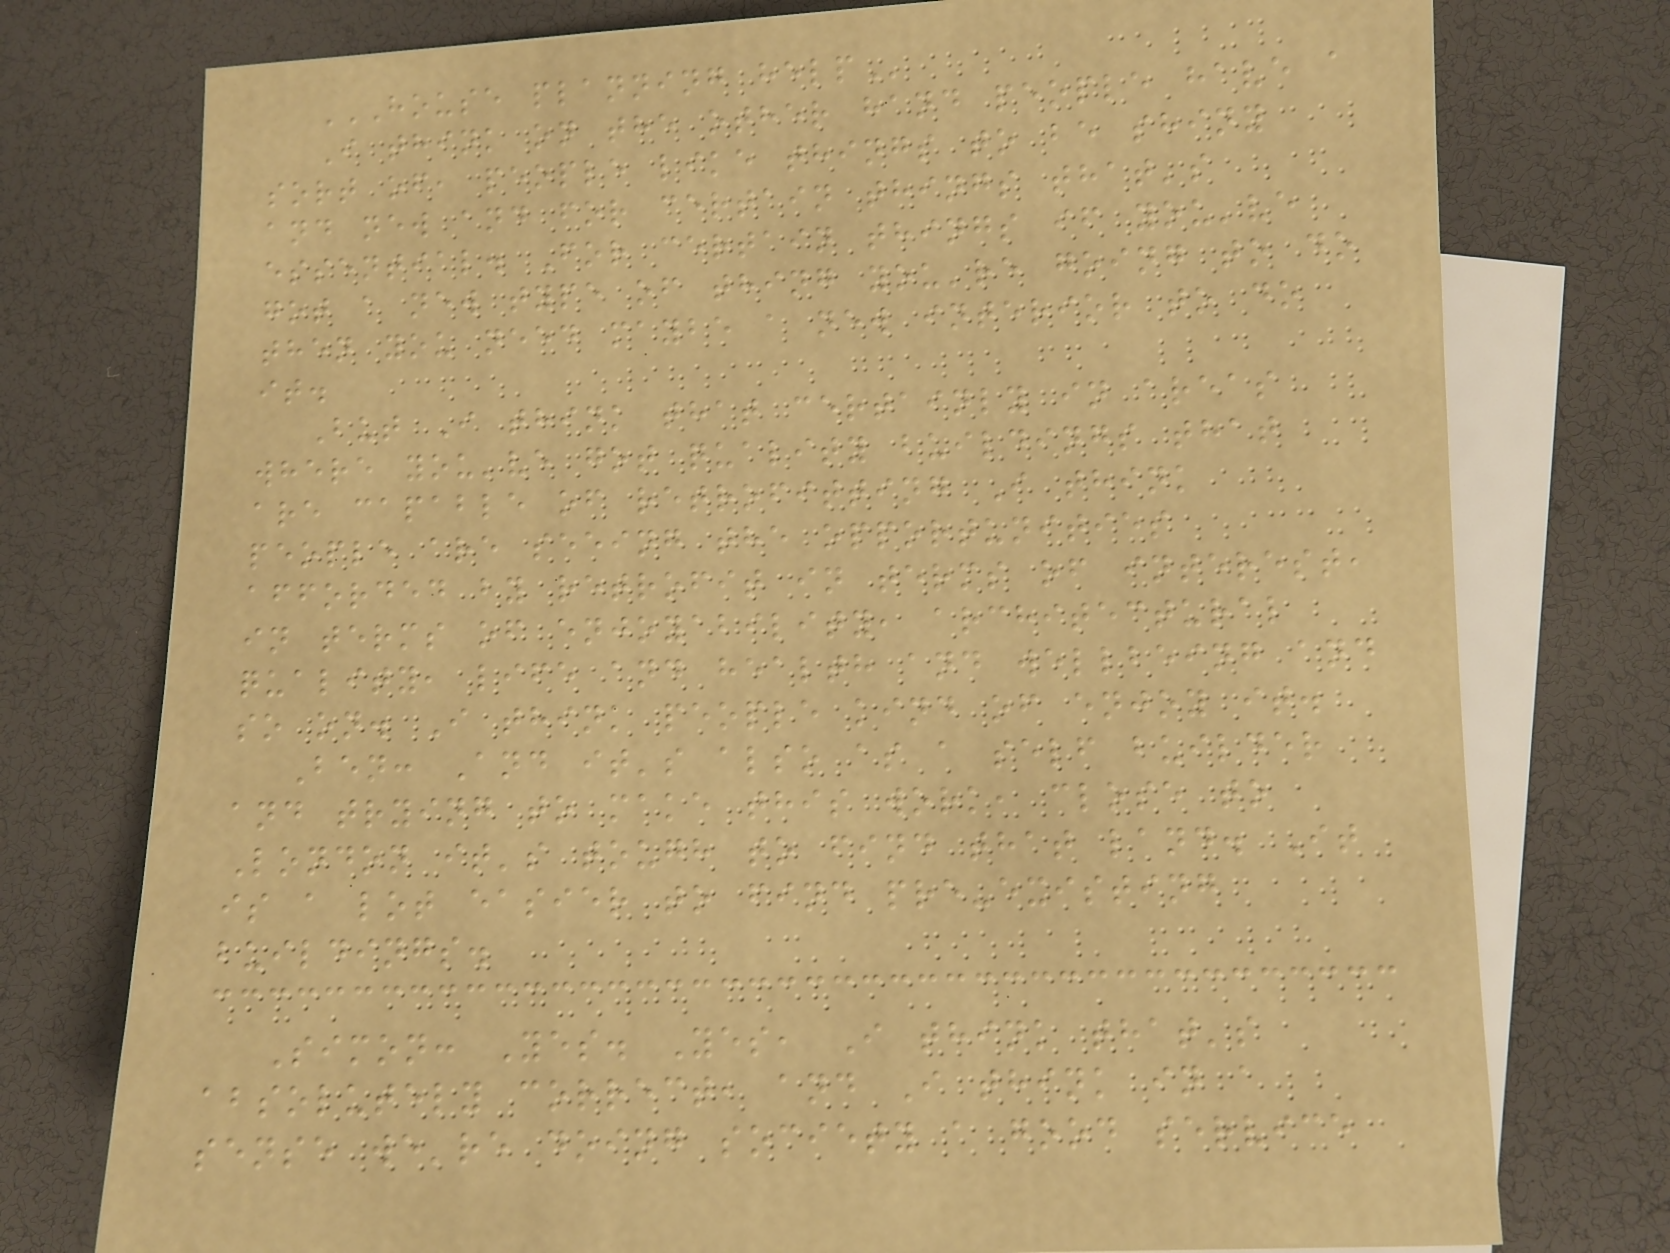HOUSE PLANNING HELP
I think on the other hand people have a
sort of, people like things to be shiny
and new and for certain things that's
essential. For certain things if you've
got a new type of thing you're going to do
then you need maybe a new interior to do
it.
But I think that certainly in areas
where you've got quality buildings that
are capable of retrofitting I think
people are seeing the opportunities
afforded by retrofit in terms of interest,
in terms of enjoyability, architectural
quality, life and health and wellbeing and
so on. I think people kind of enjoy it.
Ben: And it's also as a self builder
and trying to make this work, close to
London it's tough to find that land. It
is a lot easier to find pre-existing
buildings.
Simon: Yes. Yes, I think that's
absolutely correct, and I think in a
sense we're doing society a good service
